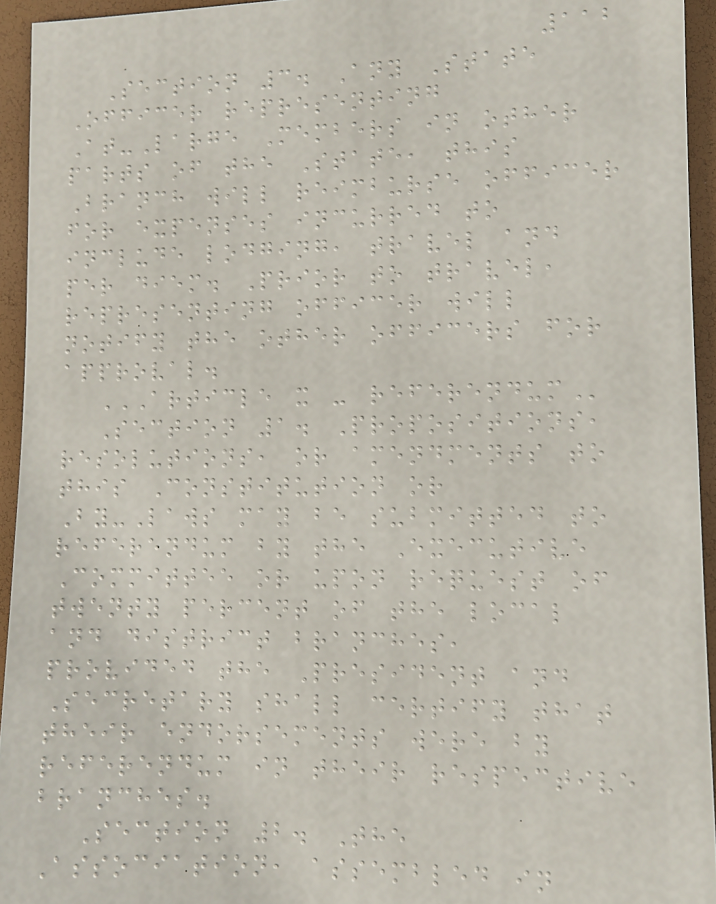112
Section 3. Any State
Officer representing
At-Large Members in other
parts of the State, this
Branch will reimburse officer
for expenses incurred to
include lodging, travel and
per diem. Prior to travel,
representing officer will
notify the other officers for
approval.
ARTICLE X - REFERENDUM
Section 1. Propositions,
resolutions, or amendments to
this Constitution or
By-Laws may be submitted to
referendum by the Executive
Committee or upon request of
twenty percent of the local
and district branches,
provided the President and
Secretary shall certify that
their endorsements were by
referendum in their respective
branches.
Section 2. The
Association, assembled in
